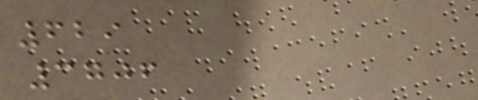629
3706
